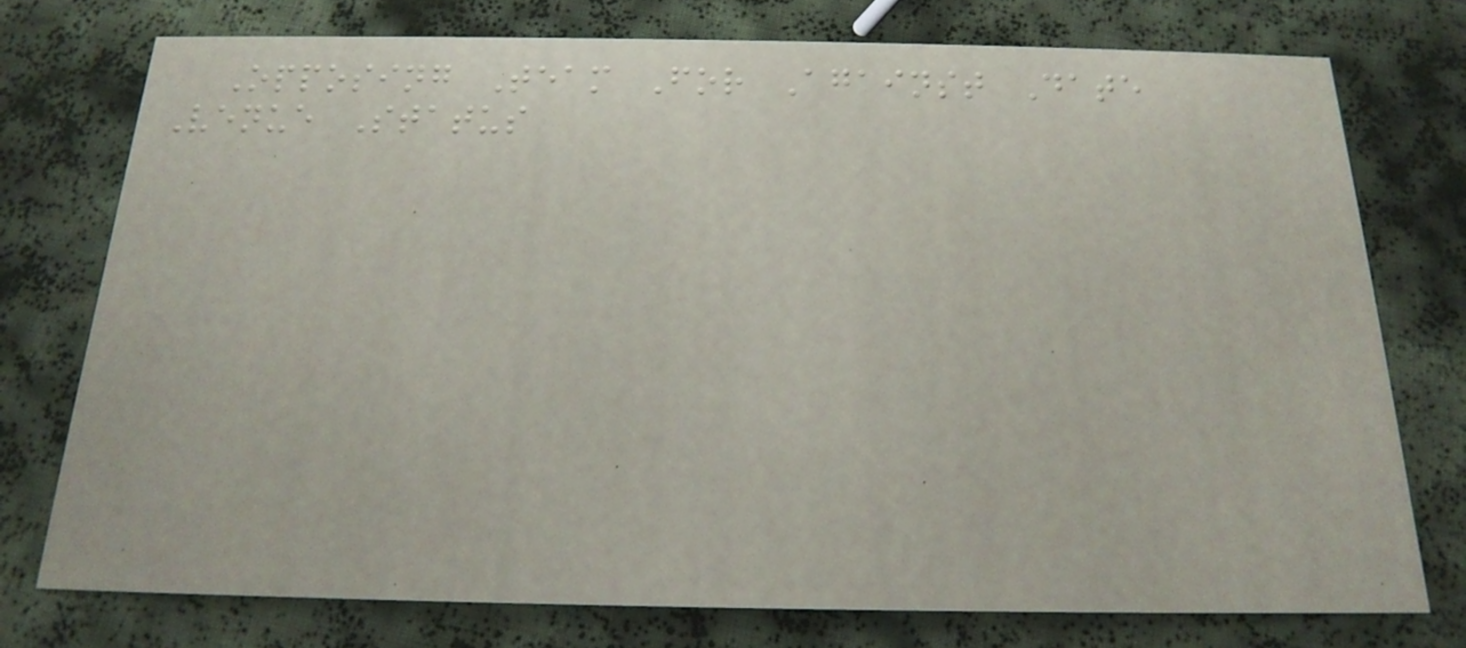Opposing Team For Against Date
Venue Status
